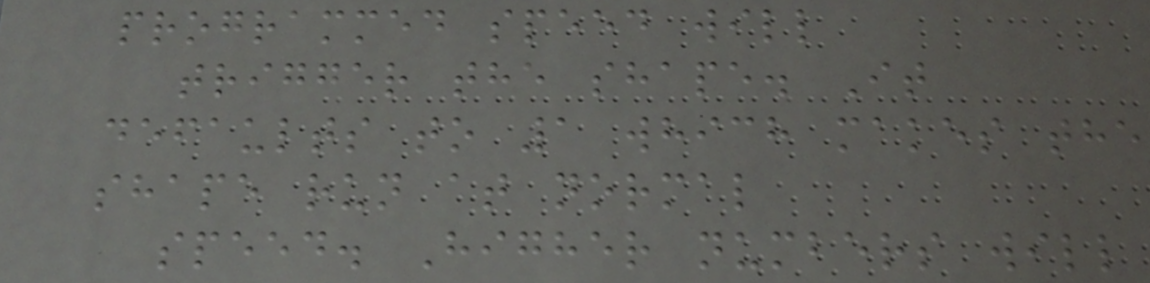programmed speed will
trigger the shape. It
defaults to 1 which makes the
shape run at normal
speed. Higher numbers will
